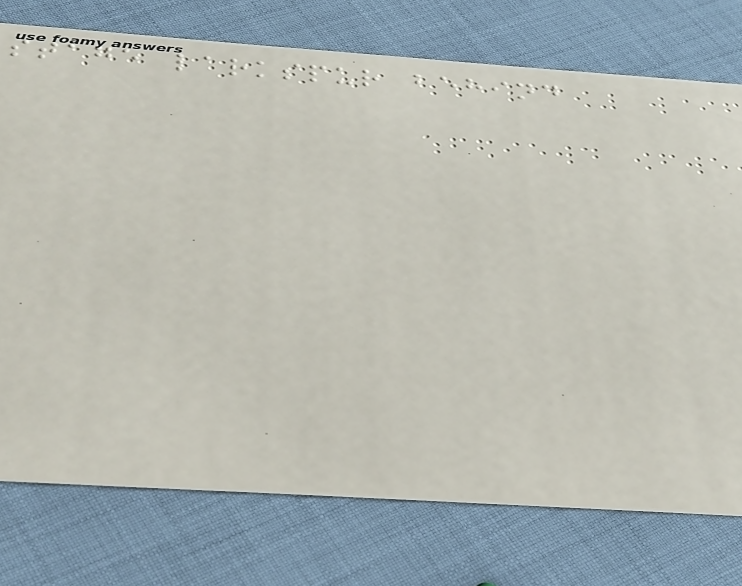stage larkspur behind
